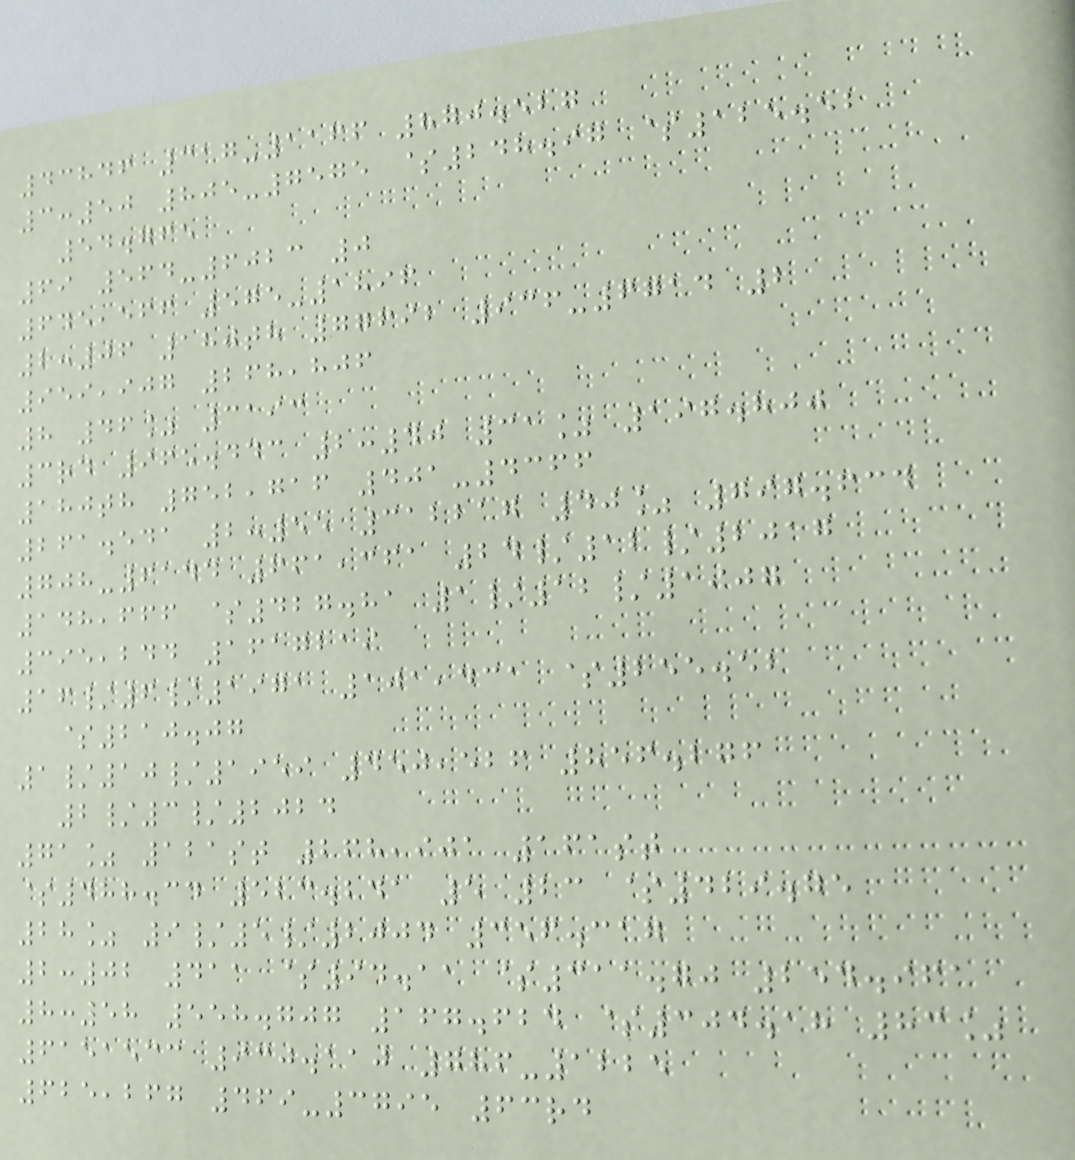43846 317-1166 870.527
3:50 805-7575 $248.97 $125.52
54.765
69 564-6023 0
645,566 575-1896
2:06 180th 77692 936-6714 2
959,907 268,806
8 46% 3193
3rd 965.443 2:40 31% 197.800
180th 752,716 401-4366
261.541 2:55 312217 40% 797.634
708-6144 661,361 24/12/2017
148,666 $427.81 1/12/1907
395,244 1617219
16/6/1971 101,431 $255.52
$210.07
1/10/1959 450,526 856.276
2/3/2024
71% 121st 268,901 161st
$488.34 523.241 5 23 $429.75
28% 9/5/2004 356.317
2:02 411 $94.11 $311.70 254.961
8:58 558.707 167.624 $304.18 83%
6151533 930.110 786-1225
625,267 469-3795 63rd
